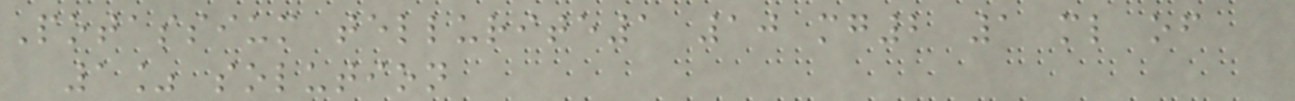Potassium tellurite1 10 mg2 1 ml of
1% solution
